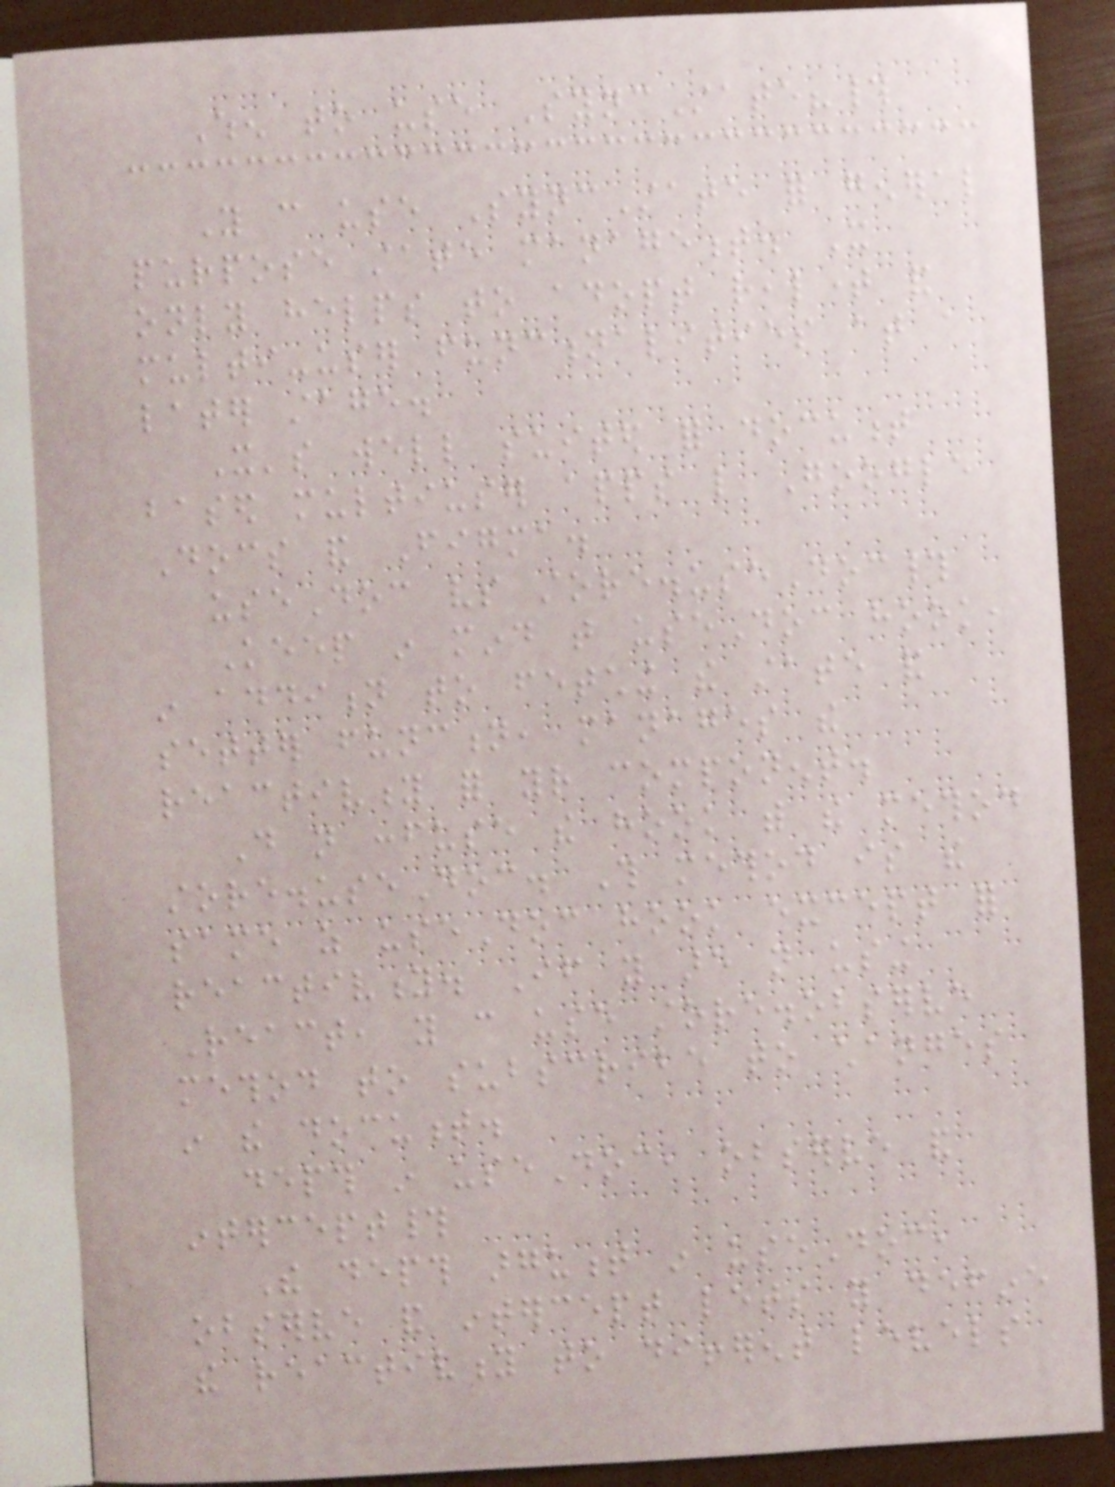When to use SyncState?#
You can use SyncState for general
purpose state management. It
only helps to adopt realtime and
multi-user functionalities at a
later stage.
It's well suited for document
based multiuser apps like Google
Docs and Figma.
useDoc vs store.useDoc#
Keep in mind that useDoc hook,
in addition to fetching the state and
setter function, manages the
reactivity for your component.
Do not confuse the hook with the method
store.useDoc. This method is the
same as useDoc hook except for
reactivity. If you are not using
React, you can use store.observe
method to subscribe to changes
in the document.
depth in useDoc, observe and
intercept#
The depth argument in useDoc,
observe and intercept lets you define
the reactivity to different levels
